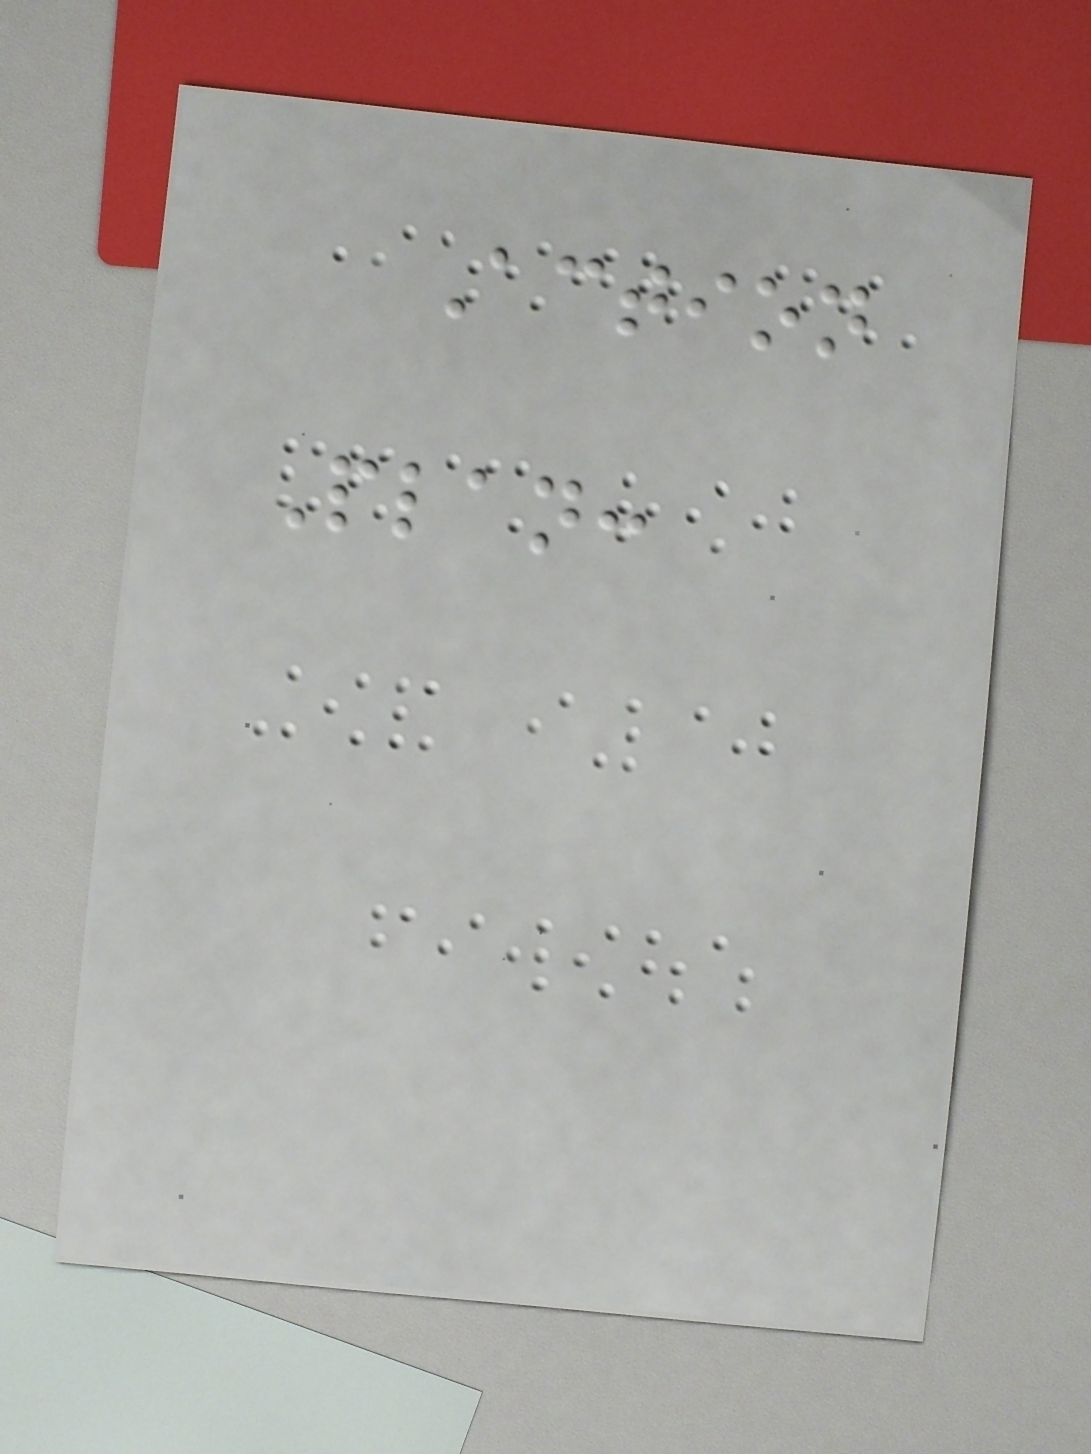Action
Plan:
